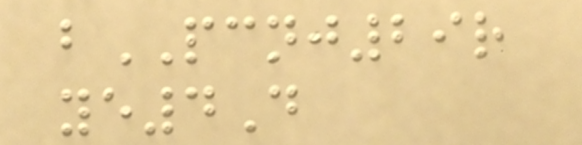bPCNJ29r
ye4D
